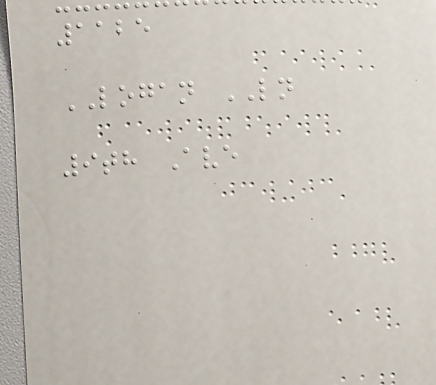1125
LOGAN LN
9th Ave
